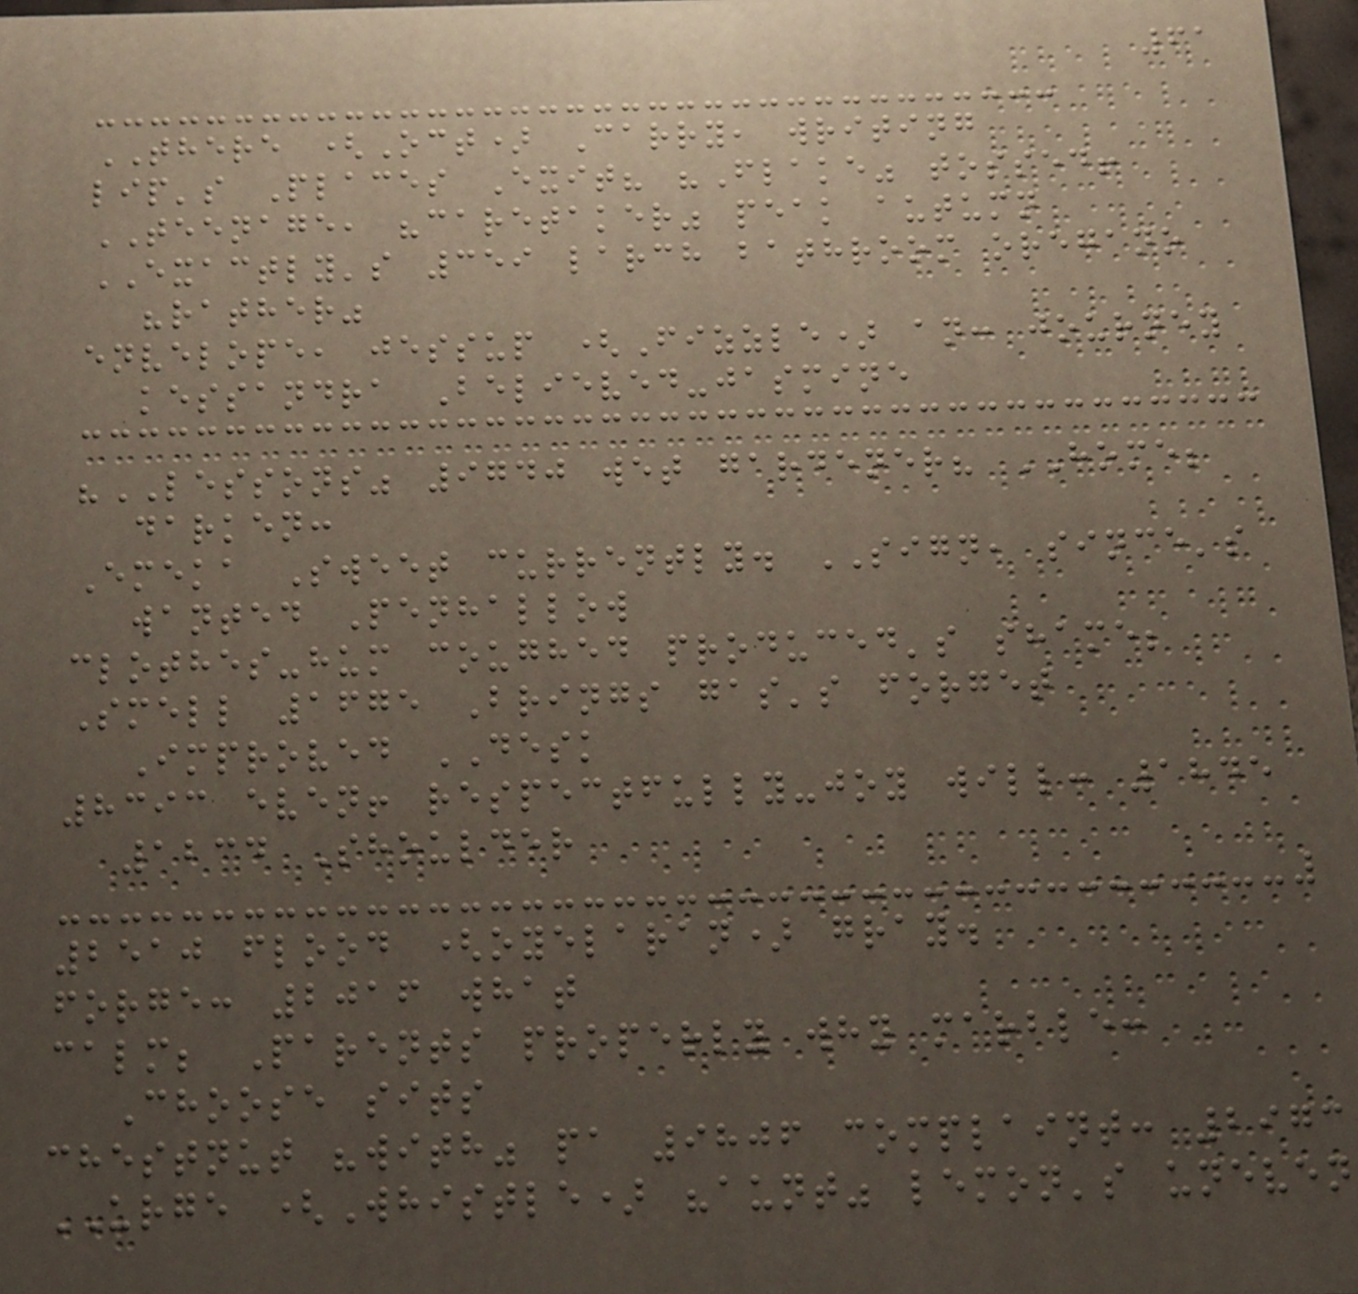61
THERE (Oct) Carry, writing
lip's Places Exit? "Flake" tossed!
TEENAGE, "caretaker" peak autumn
EXACTLY's 359 larch bathroom oregano
"rather"
envelope, jessup (Fizzle) an: journey
kessandra Believed-jasmine
"LESSONS" 9740 wet gardener? HOME;
darken:
Emeka Sweet currently. SIGN, since's
wanted Penhallow
clothes-hum coughed produced's shame;
Smell 1675 Brings gas's forget
Improved DESK
8393 even! respectfully-joy will: 1845
1234 Shoulder
2510 flood (oyelaran) gray.
forge: 2016 what
calm; Parents properly why marble:
Choose sits
chestnut "with" pa 9806 complaint: 2973
URGE (Whistle) "aunt" lemon's uneven
